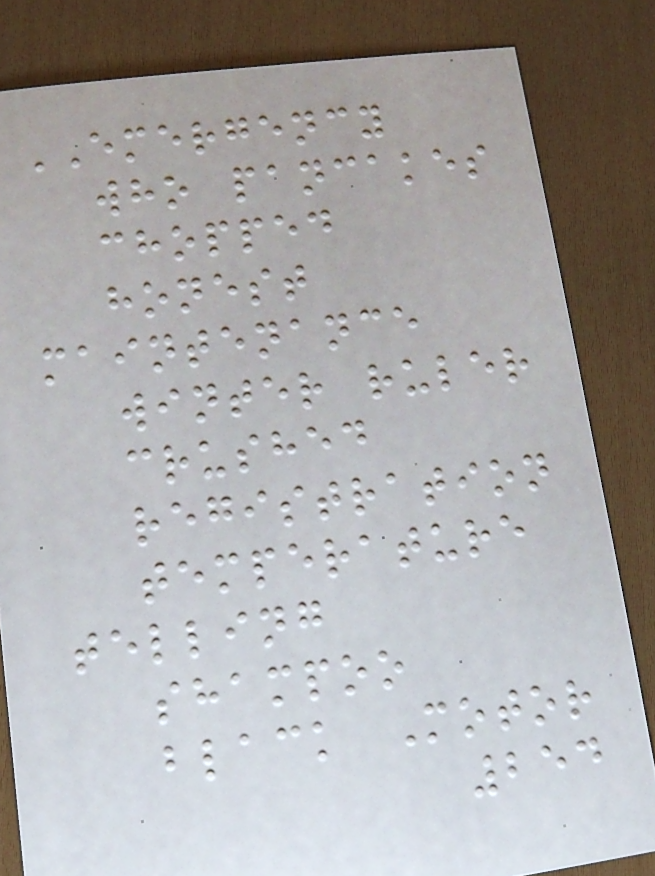EMERGENCY
who pancakes
chopped
honest
maintenance
winter ruler
crushed
registration
temperature
telling
shampoo
black Motor
254
